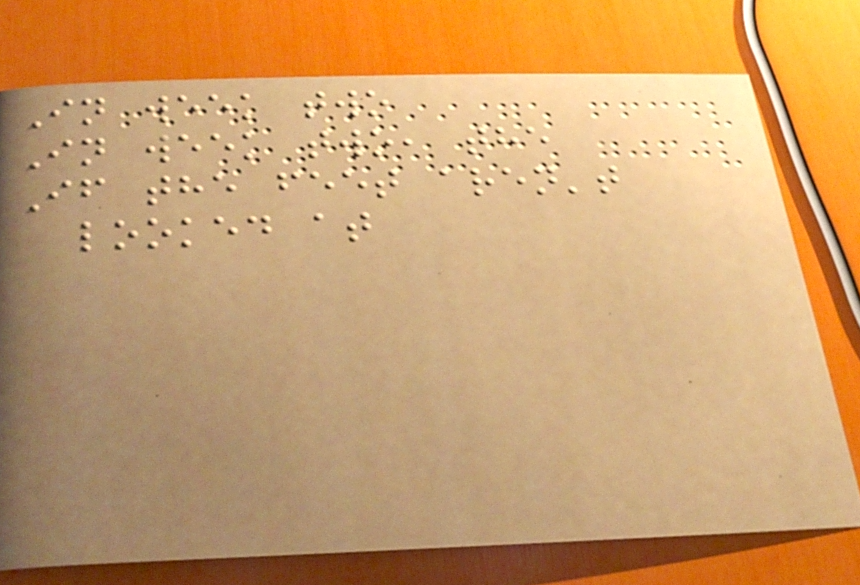In week two
In week two, the
If the feet aren't
looked at
